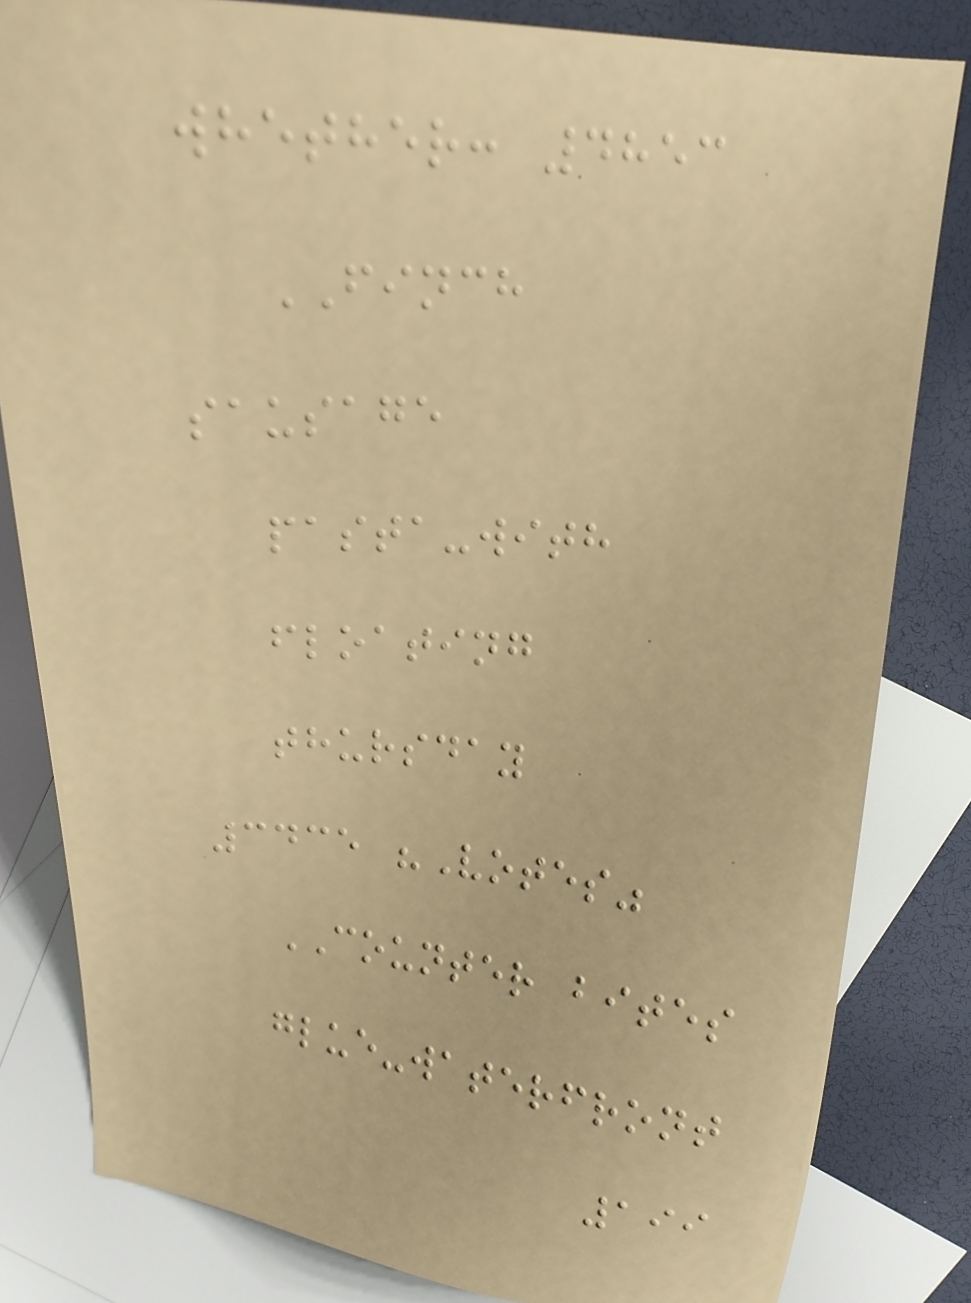whether: 4853
FINCH
sausage
pasta-with
floating
thursday
3435 "Votes"
COUNTER bites
glue-waterfront
199
